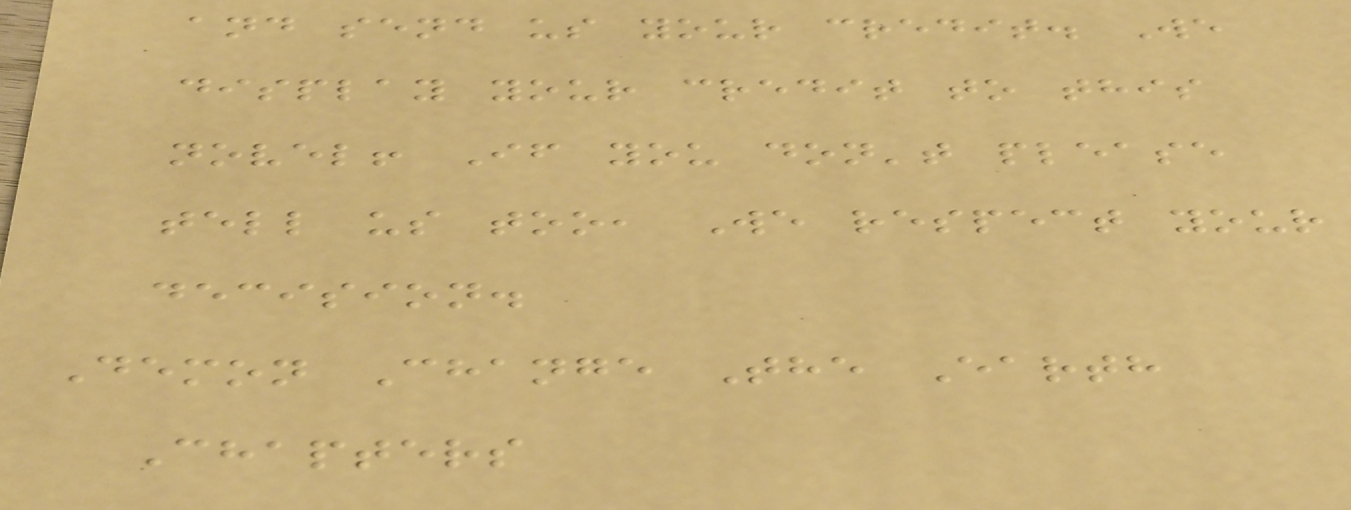and send us your credit. We
display your credit to this
novel! If you don't please
tell us too, We respect your
decision.
Demon Change The Earth
Chapters
